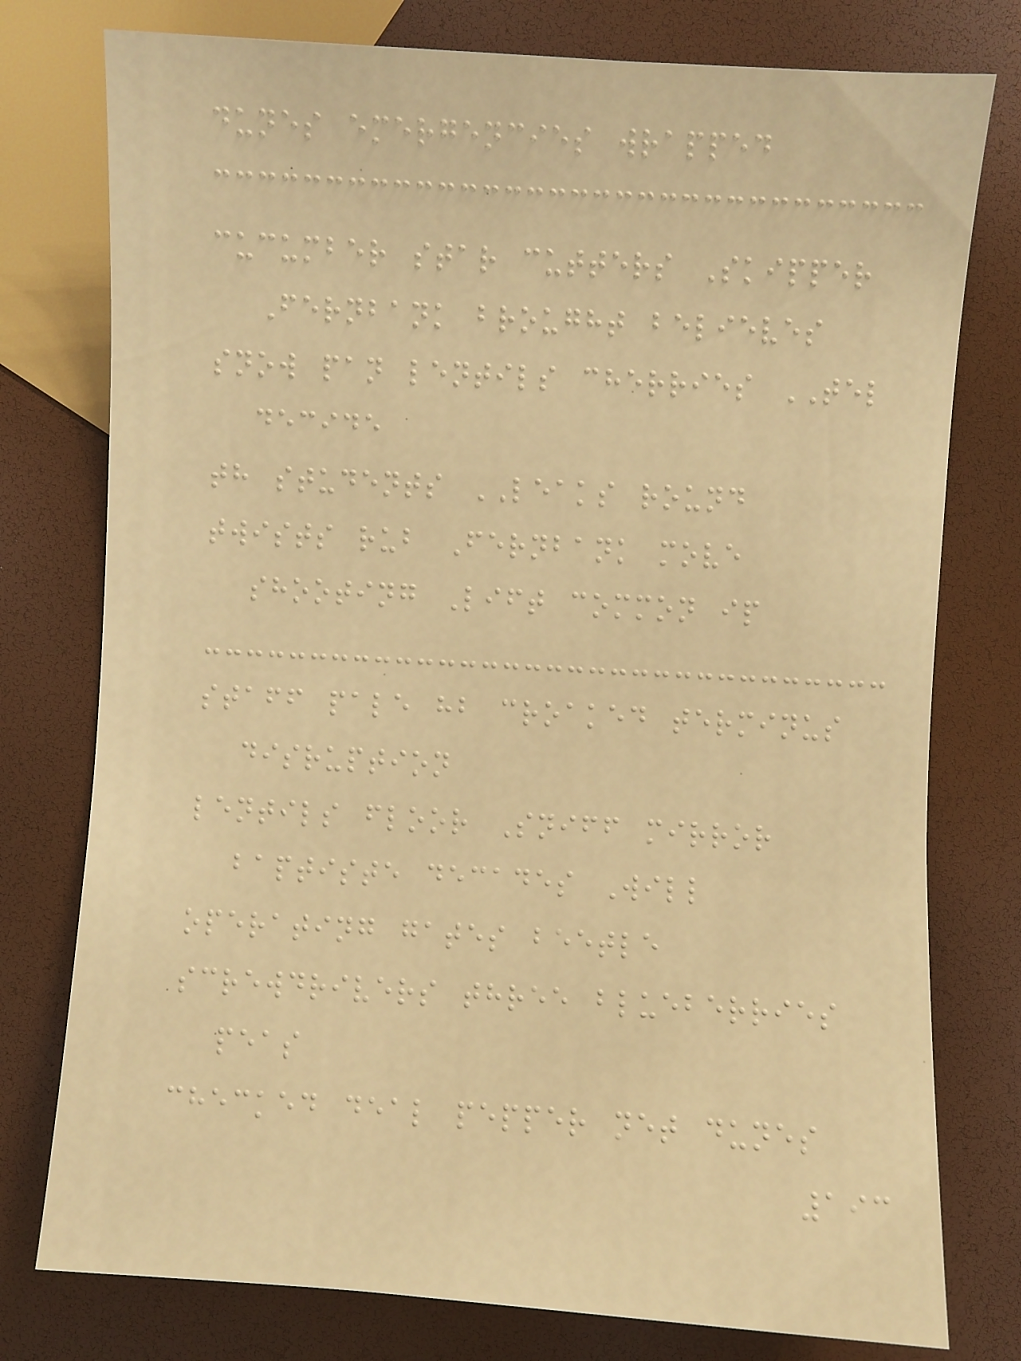dunes emergencies wrapped
cucumber star cutters Skipper
Fernbank brought believes
snow pan lentils cherries TEL
decide
th students LEAKS round
twists rub Fernbank move
shooting Lift common ip
staff pale hb croaked terminus
disruption
lentils floor Sniff mirror
baptiste decades Will
operating gates beetle
screwdrivers three blueberries
peas
checked deal pepper net dunes
193
